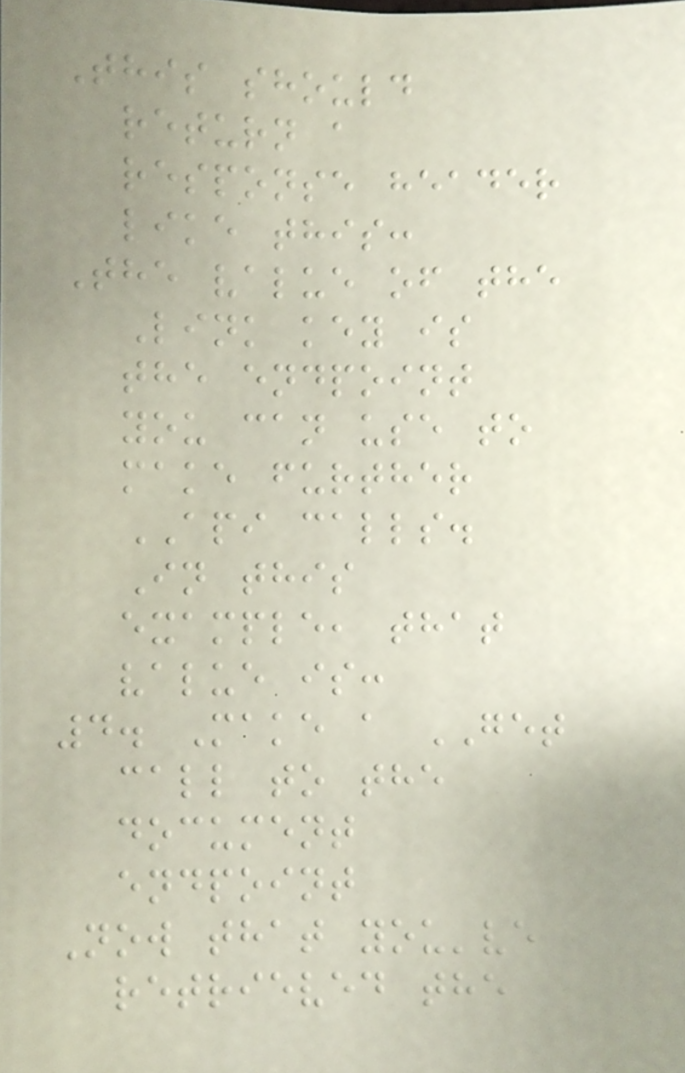This should
return a
response header
like this:
The value of the
Link key is
the endpoint
you can use to
make further
API calls.
In this
example, that
value is:
4. Make a GET
call to the
document
endpoint
Now that you've
retrieved the
